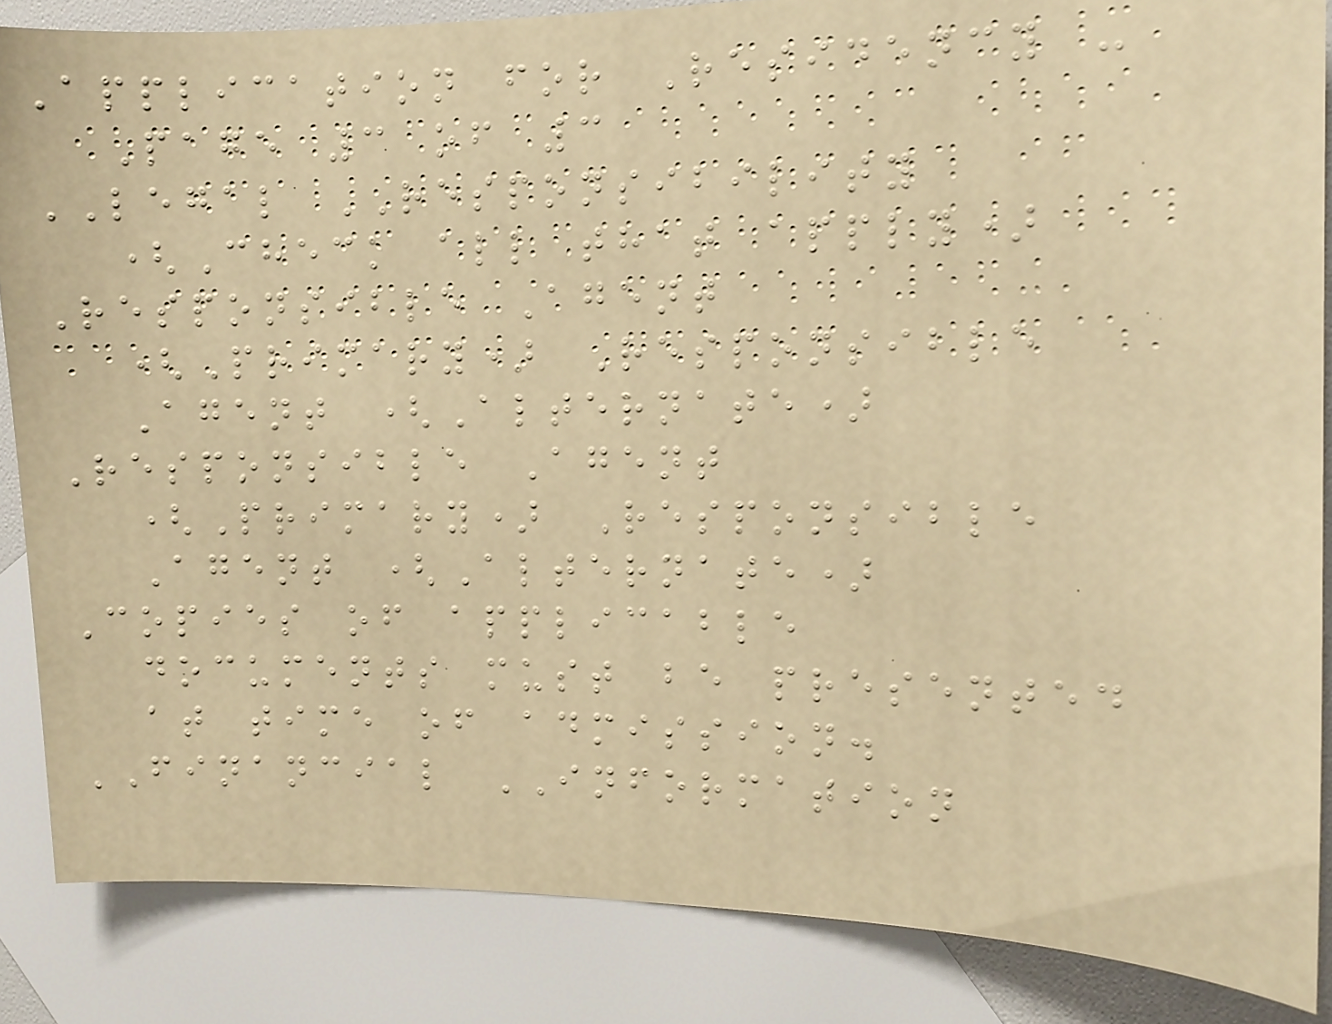Application for Residency -
Page 3 of 3
LEGAL RESPONSIBILITY
(Check all that apply)
Responsible Agent
(Primary) Responsible
Agent (Alternate)
Responsible Agent
(Primary) Responsible
Agent (Alternate)
Copies of applicable
documents must be presented
at time of admission.
FINANCIAL INFORMATION
